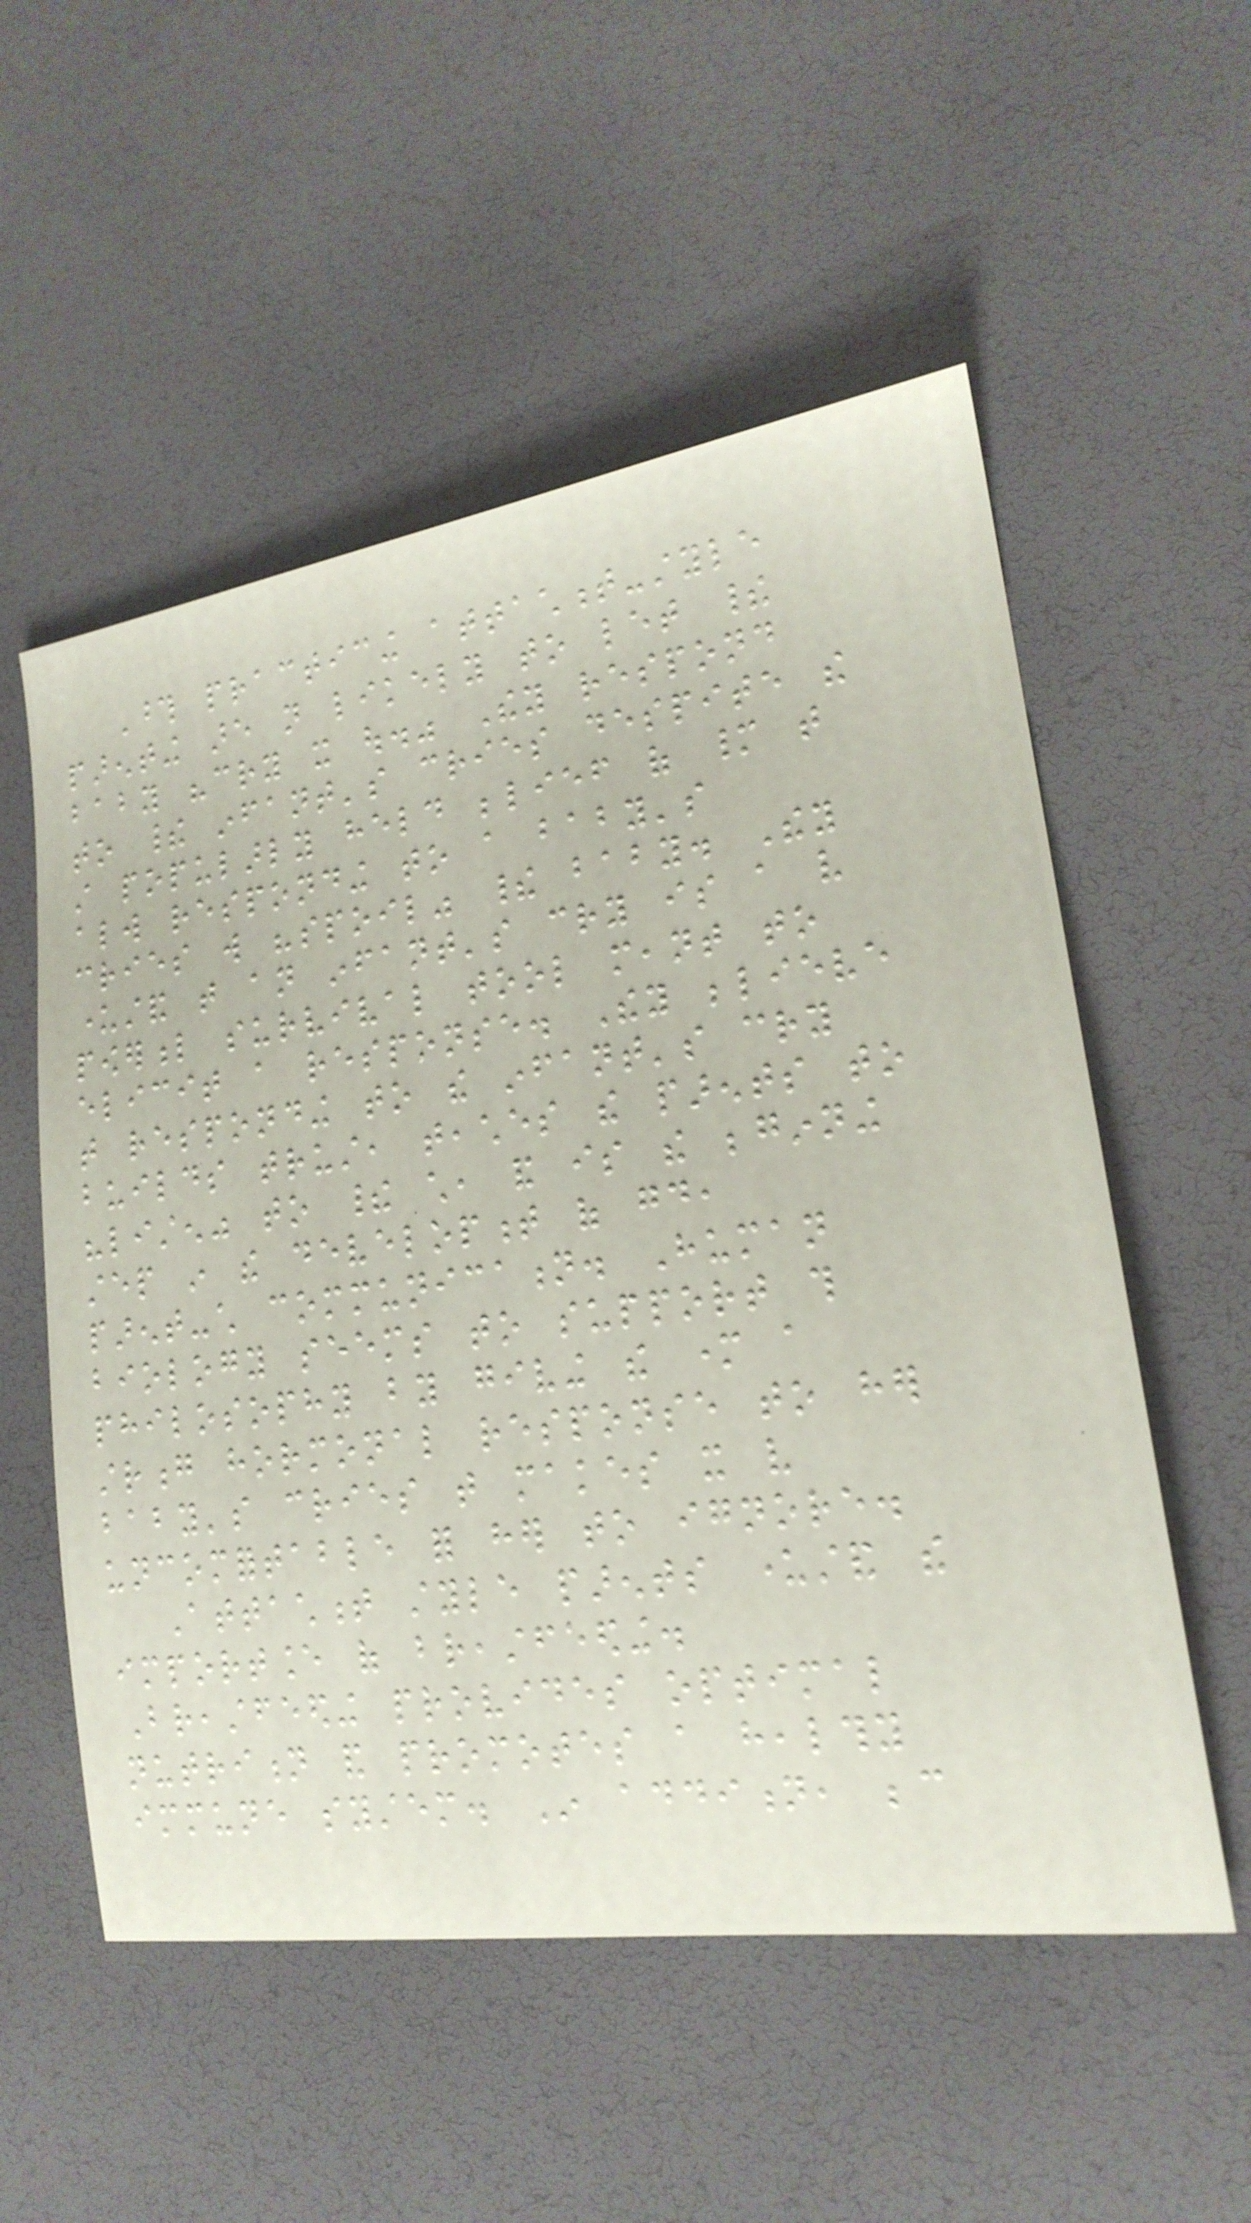Those practicing attachment-style
parenting are not likely to let their
baby "cry it out." They respond
to their infant's cries despite the
still popularly held belief of many that
always responding to a baby's
cries will "spoil" their baby. They
understand that an infant's cry is a very
powerful survival tool meant to
elicit a response. They believe
that responding to the infant's cry
builds trust, teaches the parents to
"listen" to their child, and is the beginning
step in the development of good,
parent-child communication. Human
biology seems to support this
philosophy by giving the mother a
strong hormonal response to her
baby's cries that makes it very
uncomfortable for her to ignore.
Attachment style parents understand the
importance of breastfeeding.
Breastfeeding provides optimal
nutrition and promotes a healthy
immune system. In addition, because
